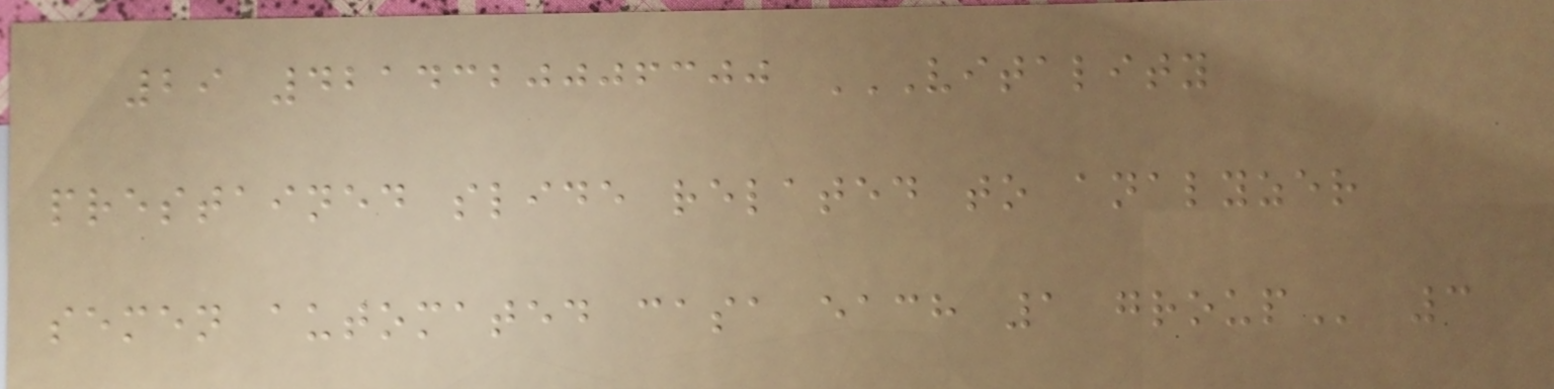29 4214320006300 VITALITY
PRESTAINED SLIDE RELATED TO ANALYZER
SEMEN AUTOMATED CASA EACH 1 GROUP 3
